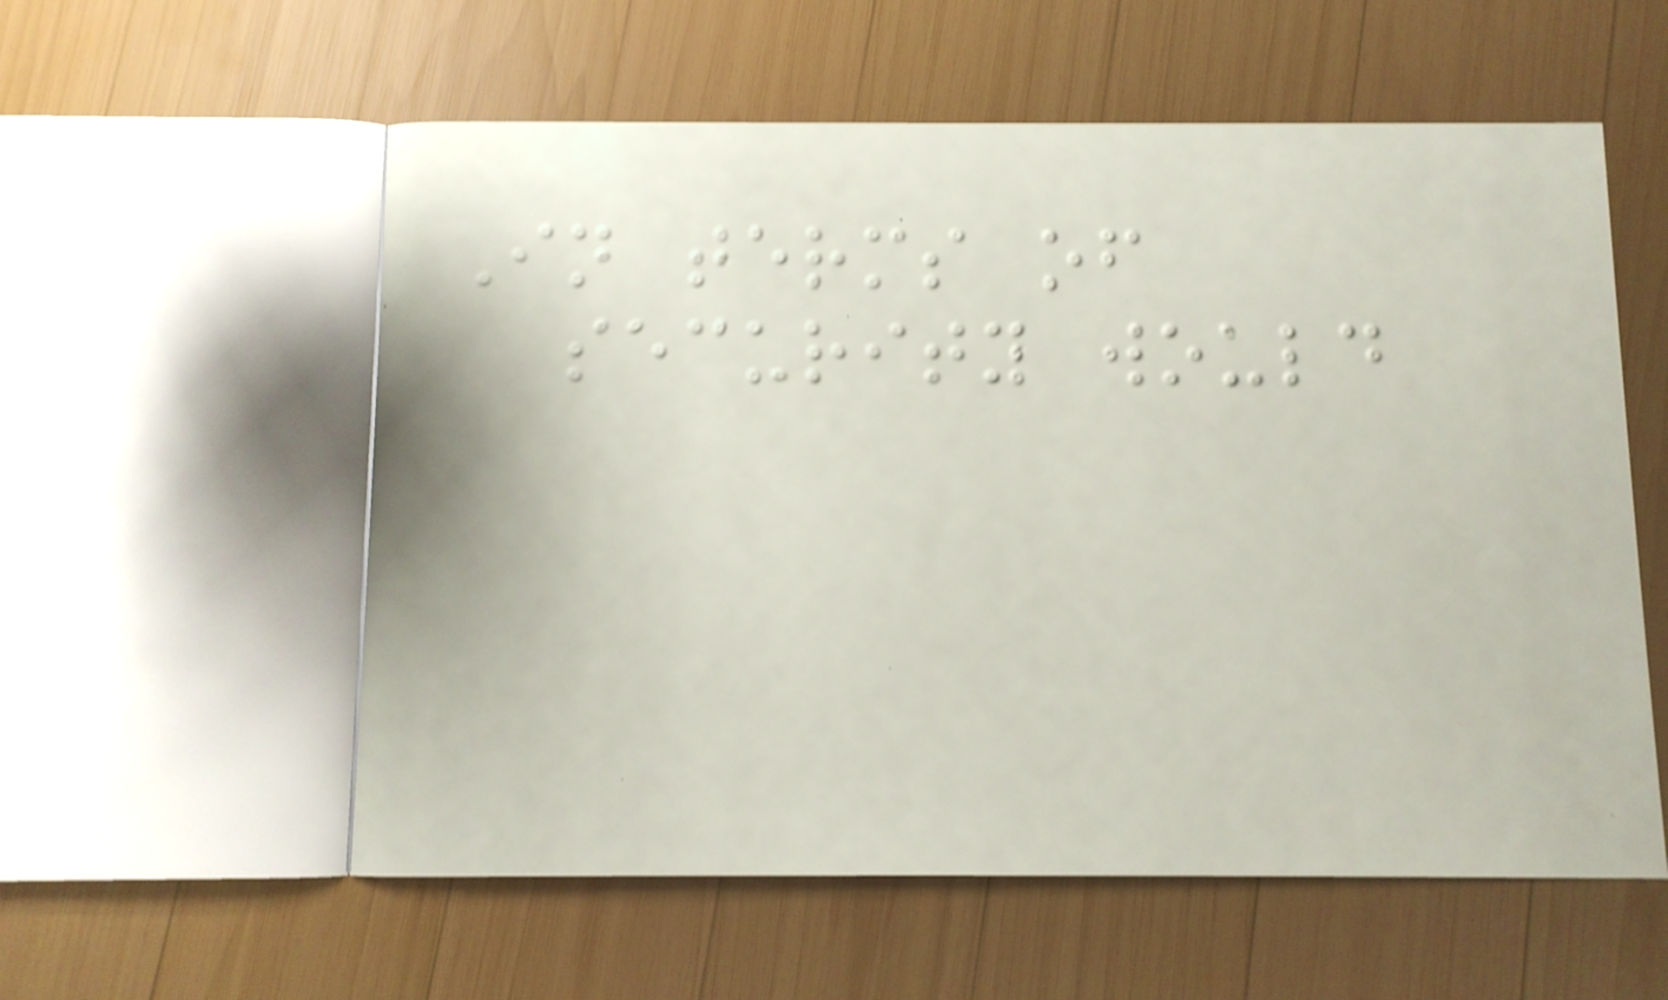In terms of
security would
